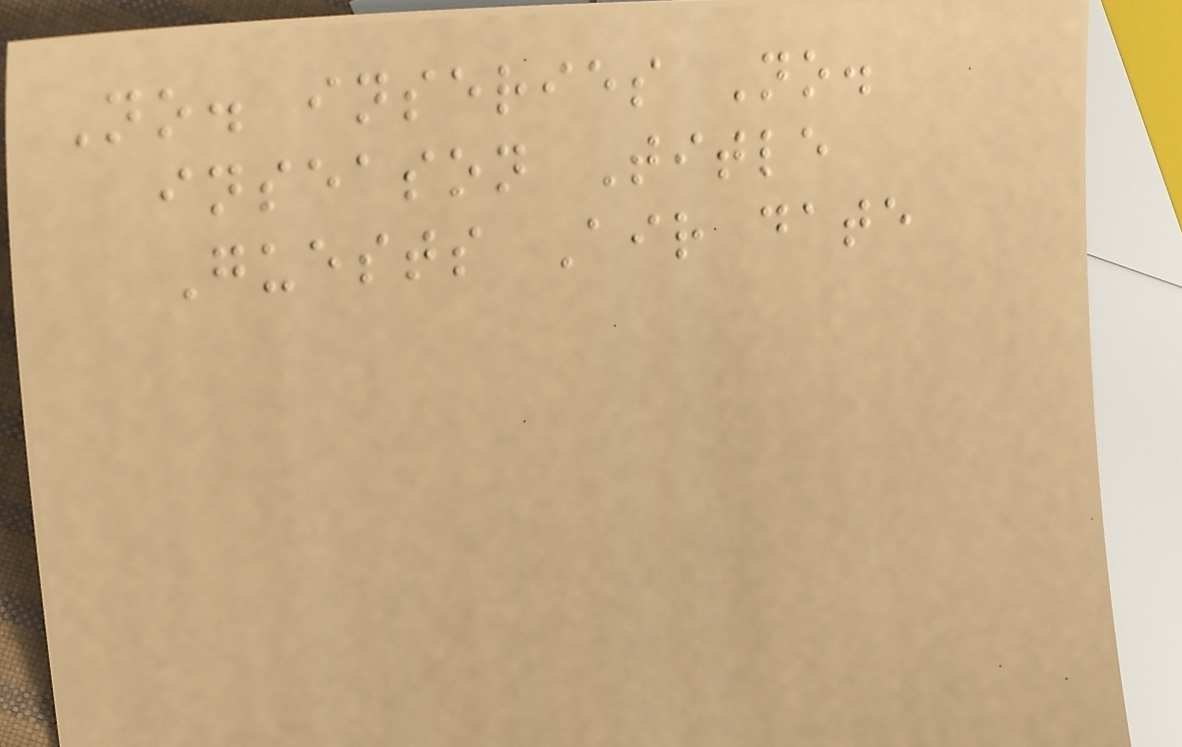No. inseries No.
inseason Title
Guests Air date
